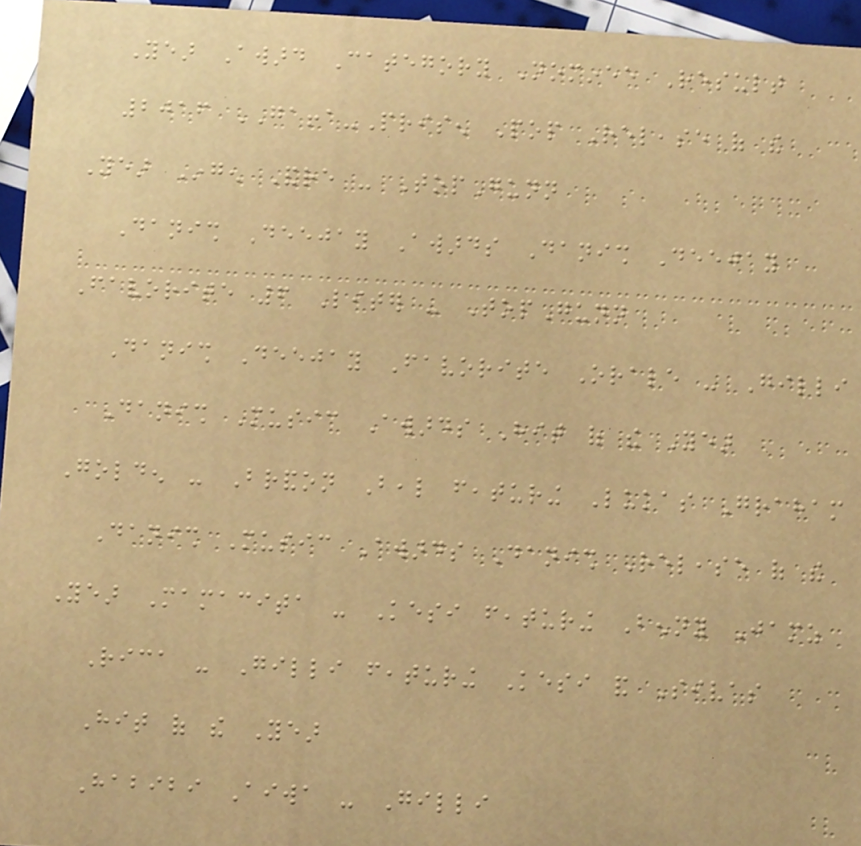Year Award Category Nominee Result
2016 GAFFA-Prisen Pop Release of the
Year Ingen Andre - TopGunn
Danish Deejay Awards Danish Deejay
Favorite 6 Liter - TopGunn
Danish Deejay Favorite Orale - Gilli
Danish Music Awards Hit of the Year
Golden - Brandon Beal featuring Lukas Graham
Danish Music Awards Danish Release of the
Year Mamacita - Kesi featuring Benny Jamz
Rica - Gilli featuring Kesi and Sivas
Hit of the Year
Habibi Aiwa - Gilli
